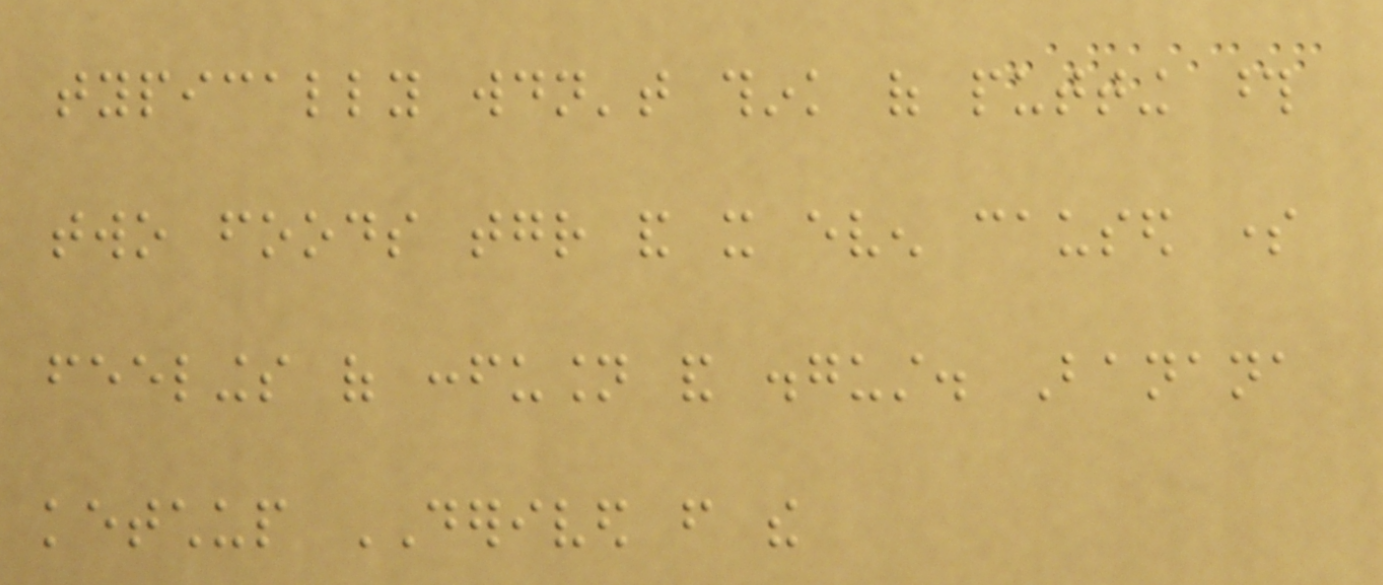typically wouldn't think of putting those
two foods together and it even caused some
feelings of confusion and disgust. Banana
ketchup DERIVED from the
